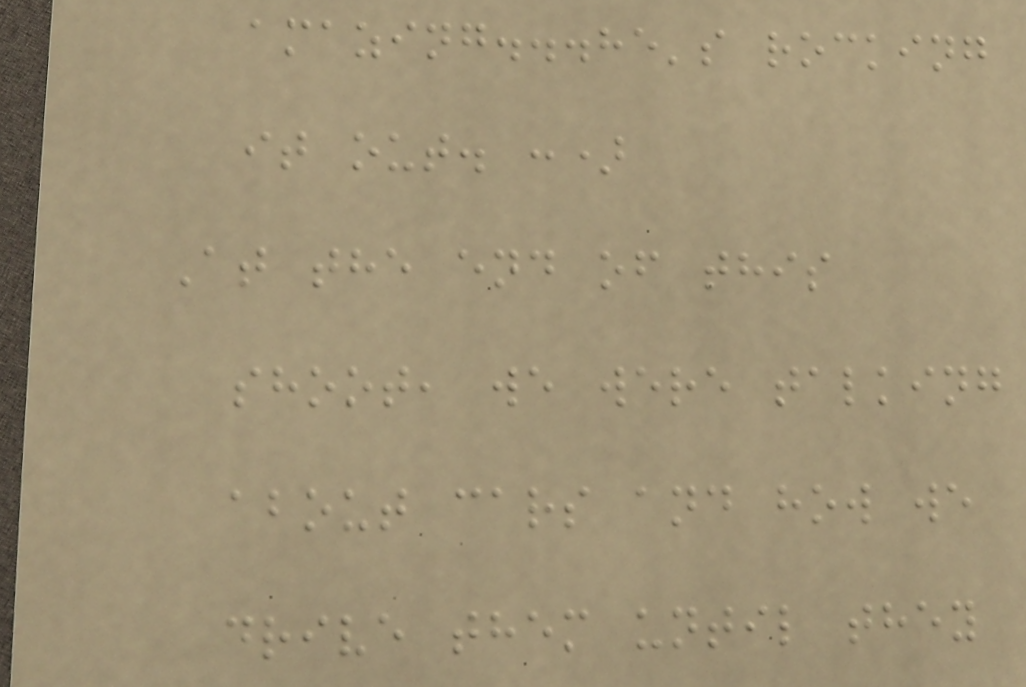amazing...he's rocking
it out. :)
At the end of this
shoot, we were talking
about cars and how we
drive them until they
